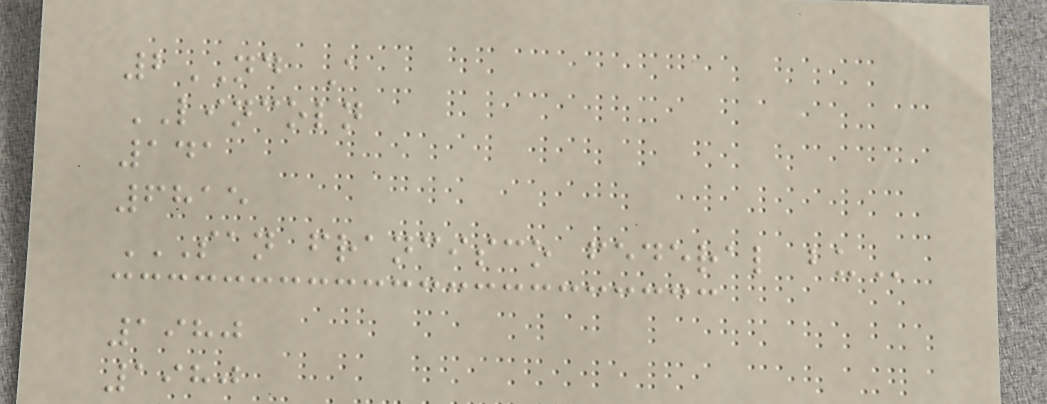2ND A
LINCOLN
141
6815
SAN FRANCISCO FEDERAL BU
1980
1980
